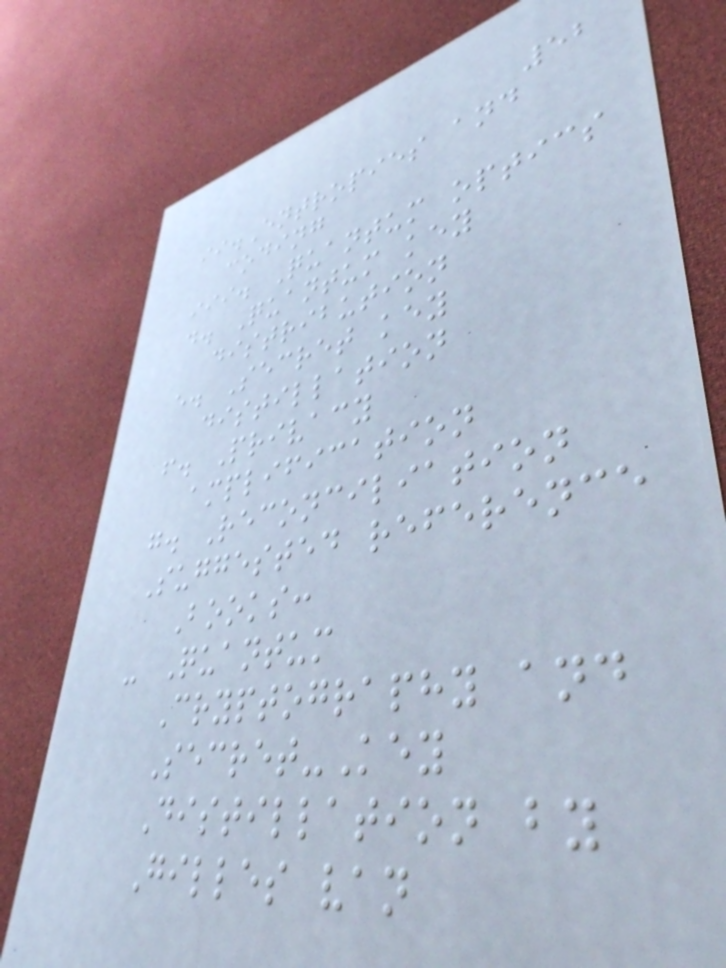52
ii.Entropies and
coding
iii. Quantum optics
d. Quantum key
distribution
e. Secret key
distillation
f. Privacy
amplification
g. Reconciliation
Suggested reference
Books:
- Quantum
Cryptography and
Secret-Key
Distillation by
Gilles van
